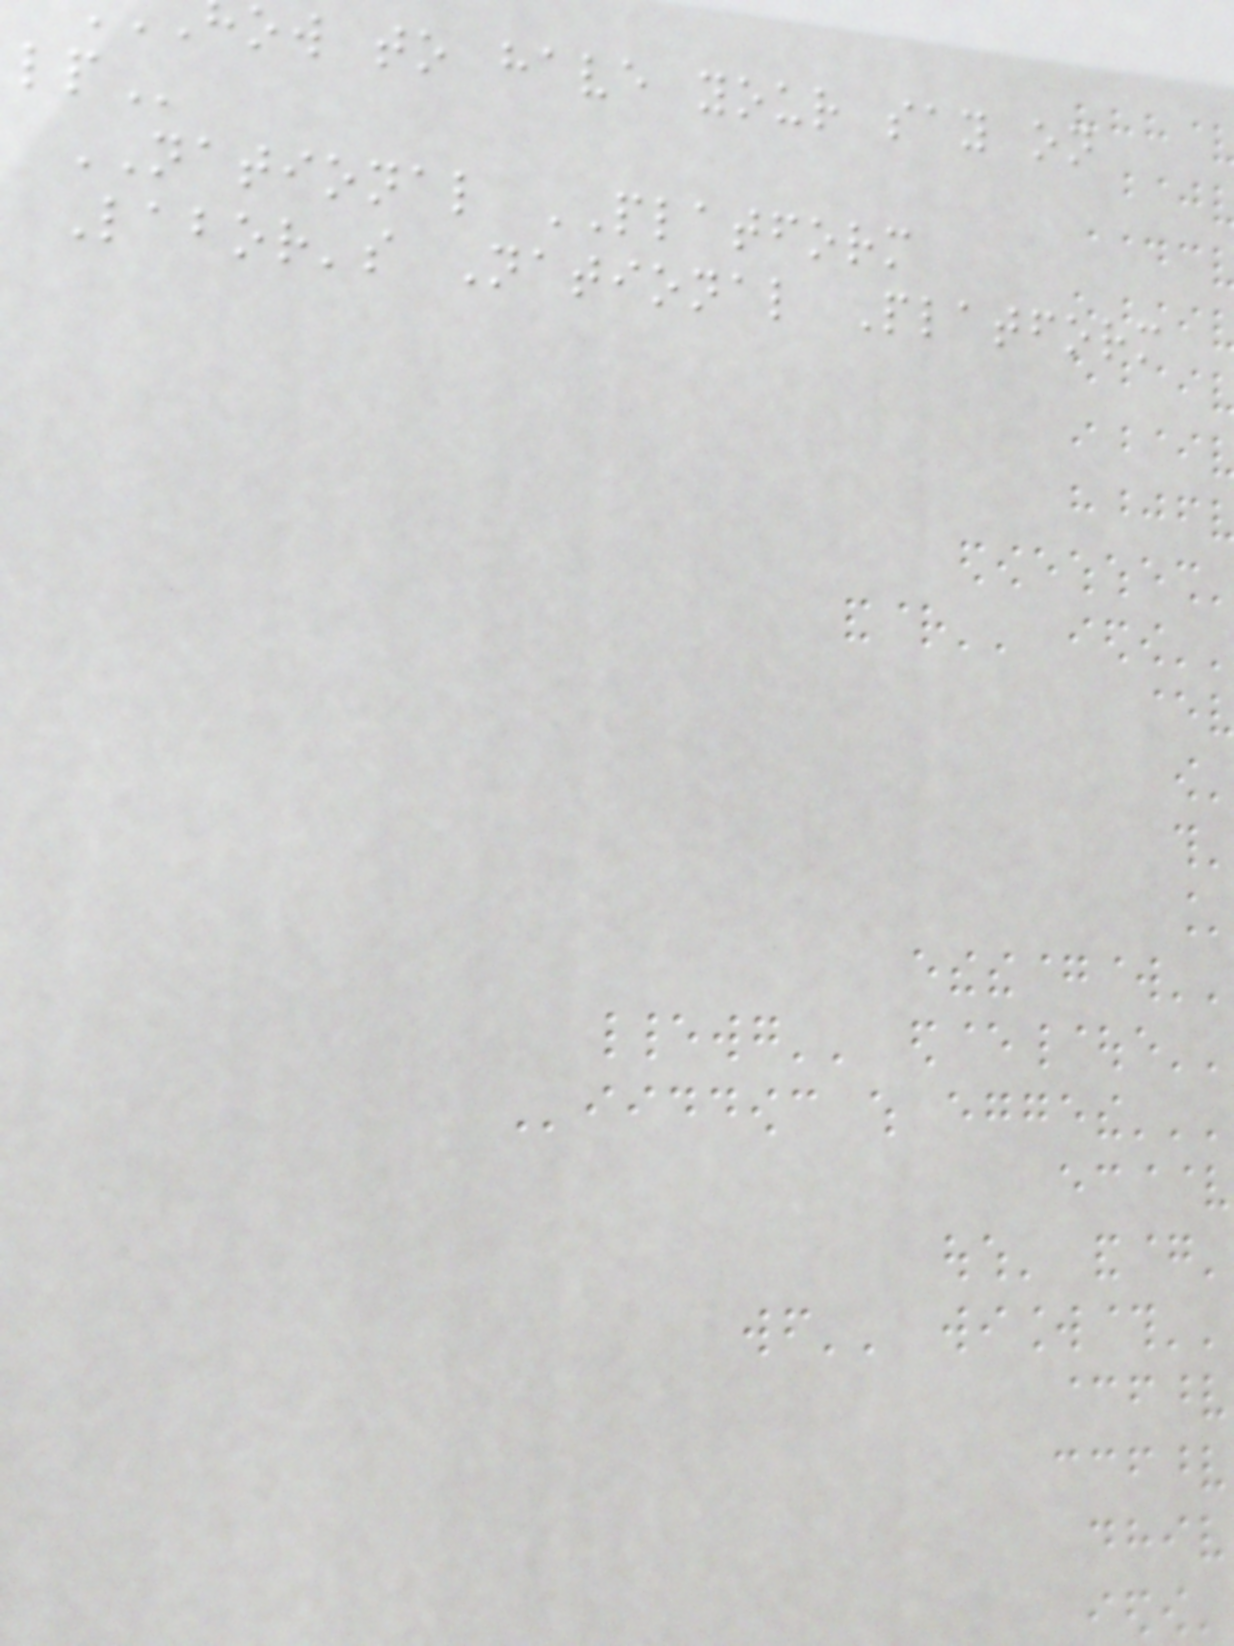ow to have your say on
NATIONAL PLATFORM
Labor's National Platform
